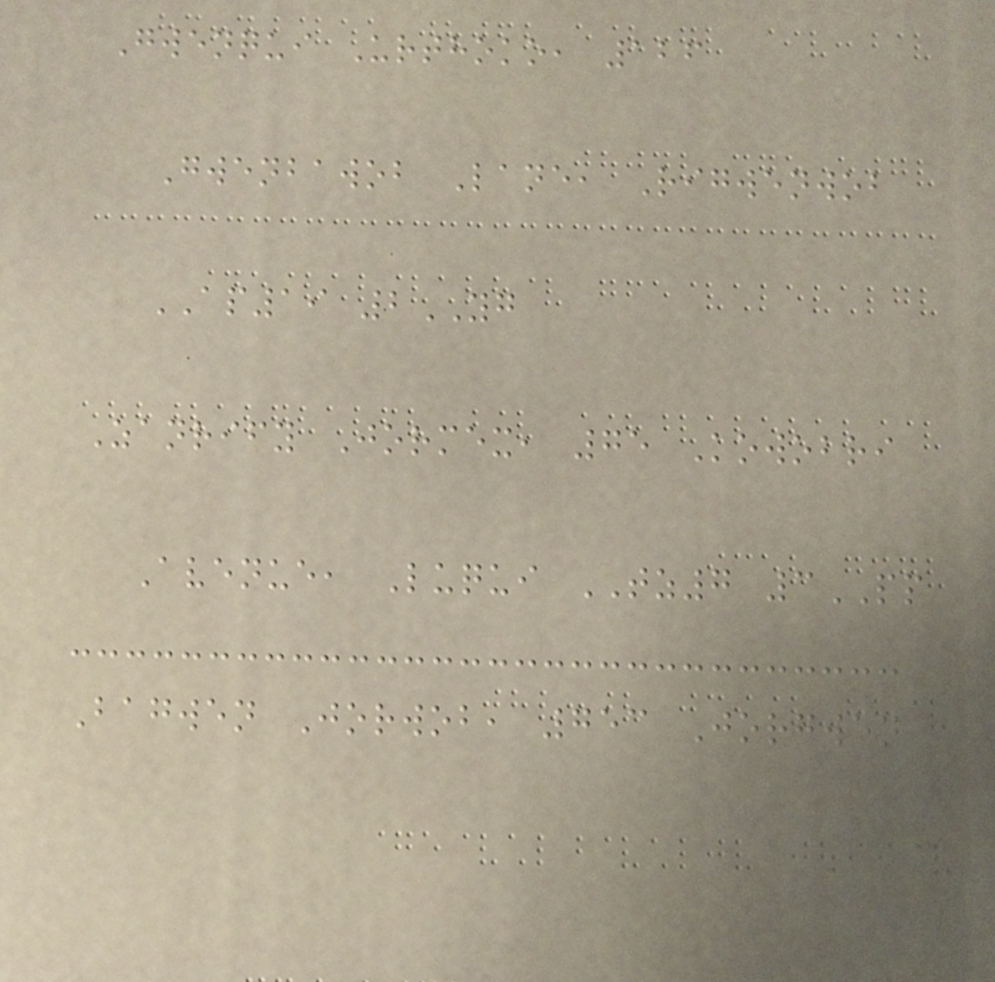Gwenqui Urthoko, 126
Gwenbawob Lane, Rigwenwob
AP19 2YG
Zanrify Jormex, 75 Kowobri
Avenue, Luqui TZ7 3PP
Bagwen Jorwob, 753 Jorgwen
